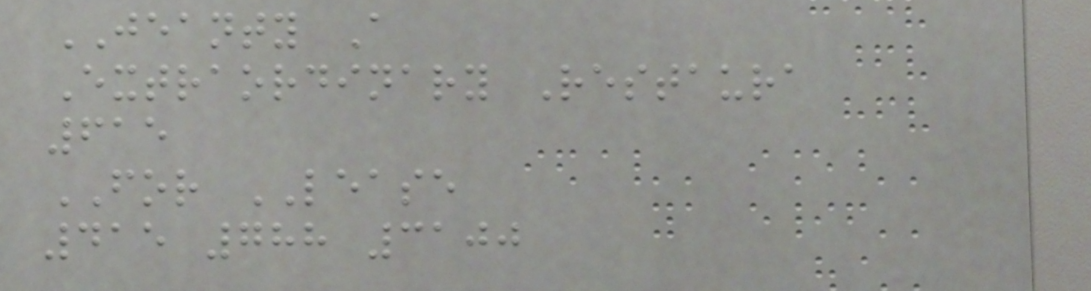JEANTY A
Extraordinary Restaura
615
FOR LEASE
415 788 3100
